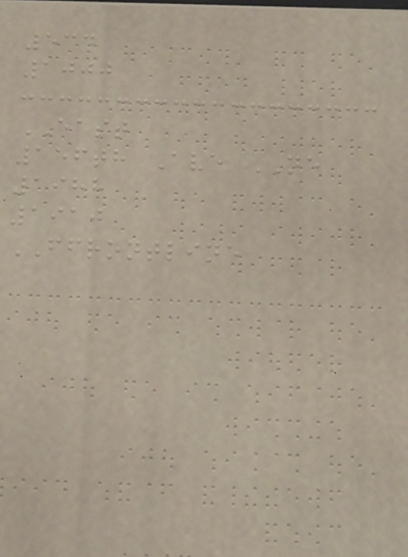534
1000
EAST
156th Ave NE
1988
1910
FFRONTLINE
